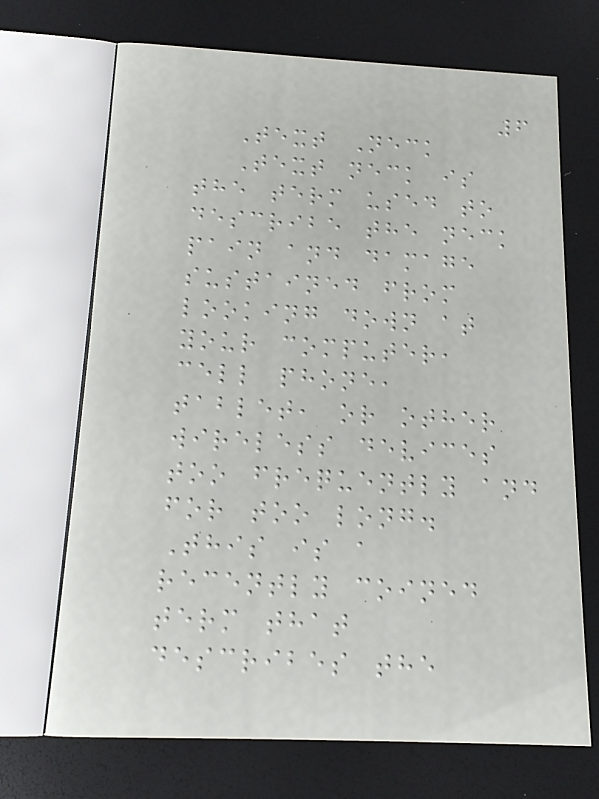6
Text Neck
Text neck is
the term used to
describe the neck
pain and damage
sustained from
looking down at
your computer,
cell phone,
tablet, or other
wireless devices
too frequently and
for too long.
This is a
recently coined
term that
describes the
